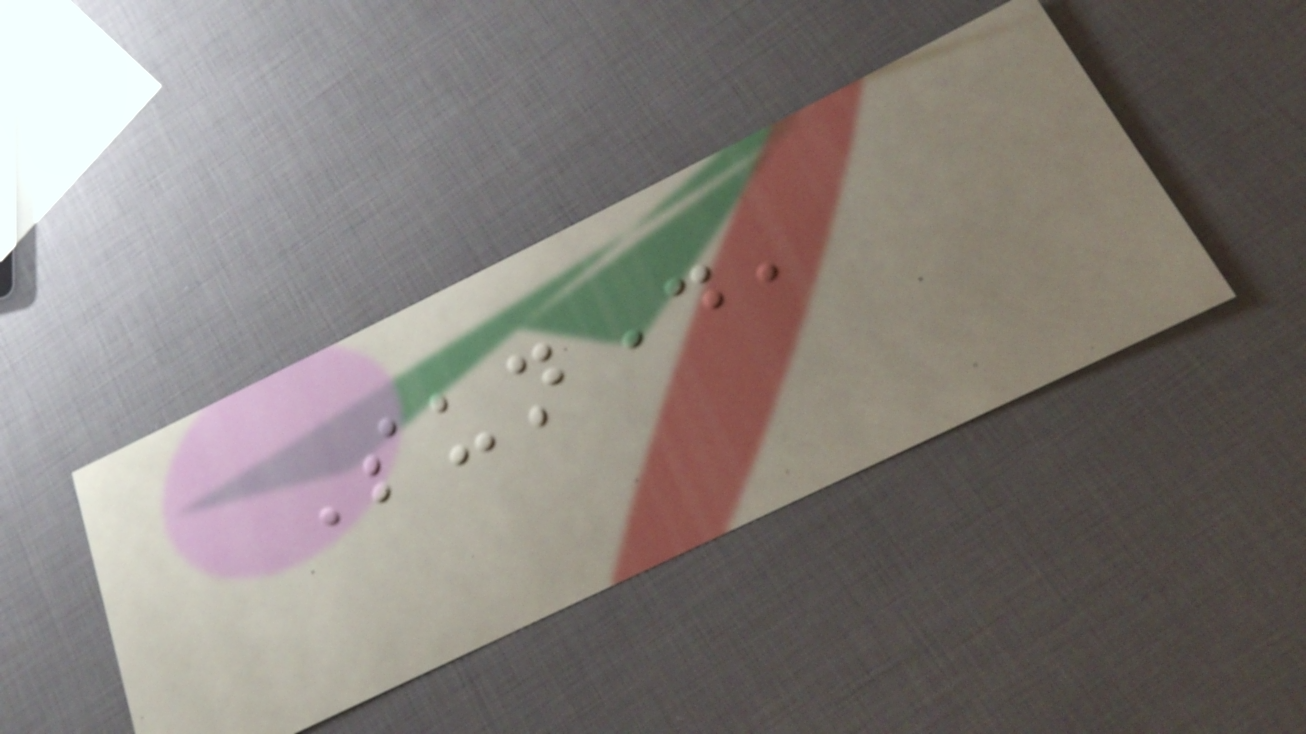Sunday,
